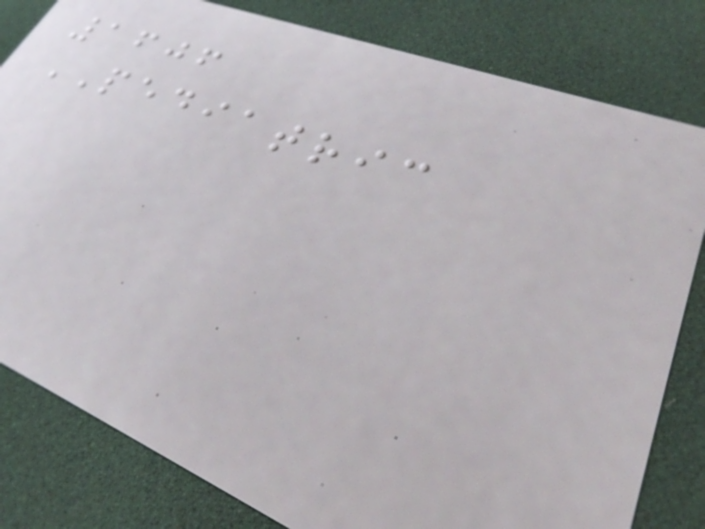1606
PEDIATRIC
